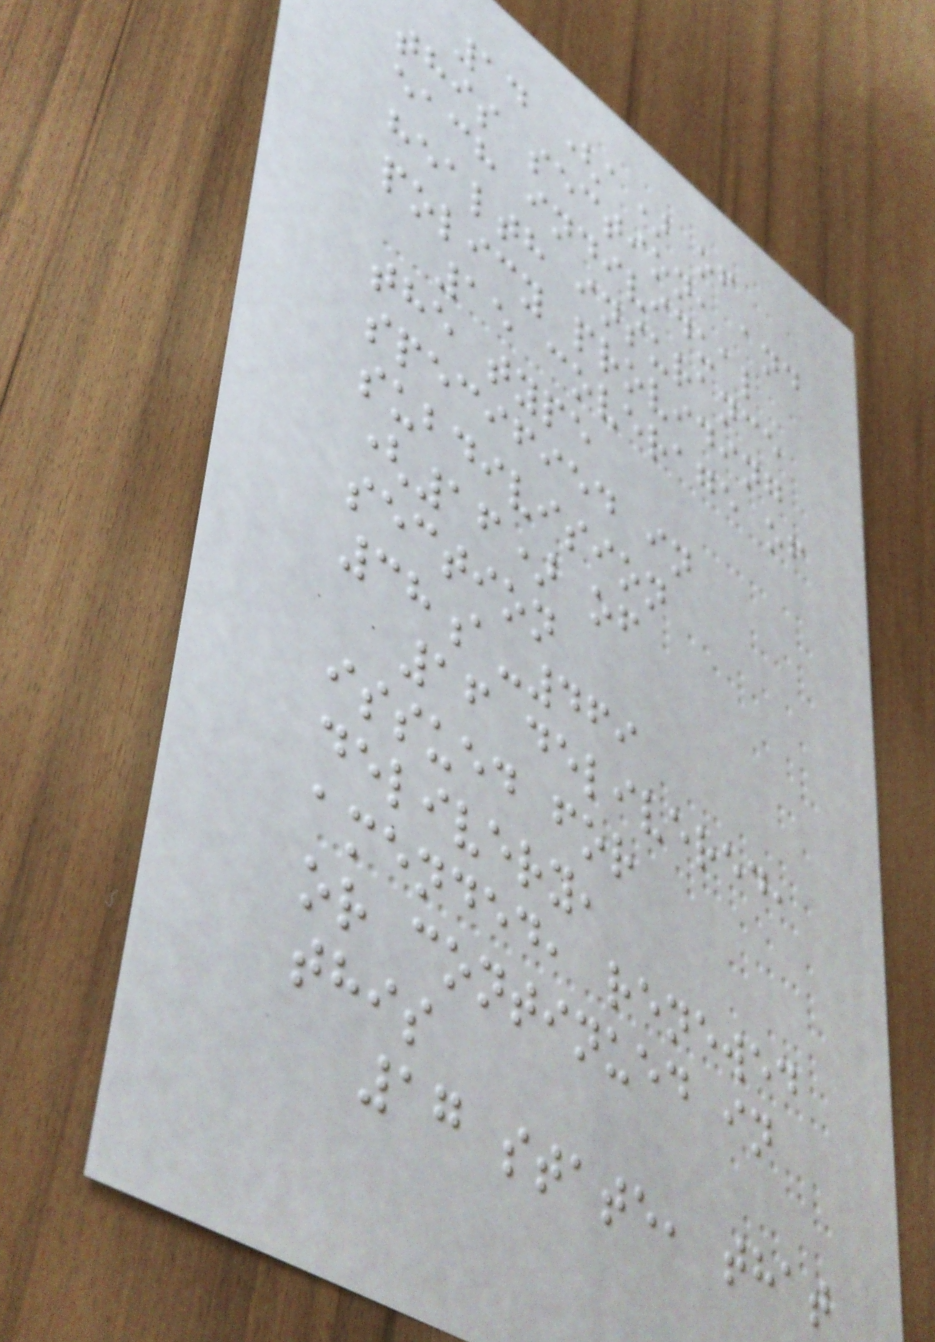14 (a) of
this section, and
each individual
health insurance
policy providing
15 coverage of
the type
specified in
subdivision
(16) of
section
38a-469
16 delivered,
issued for
delivery,
amended, renewed
or continued in
this
17 state, that
